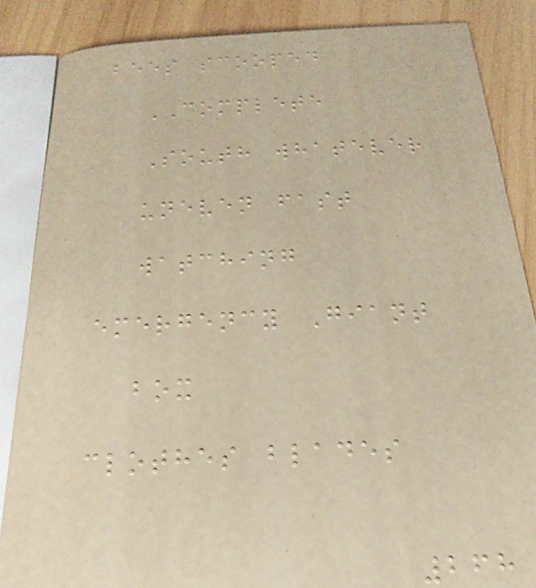bees scooped
COMPLETE
South whatever
uneven fast
watching
emergency Giant
box
clothes blades
268
